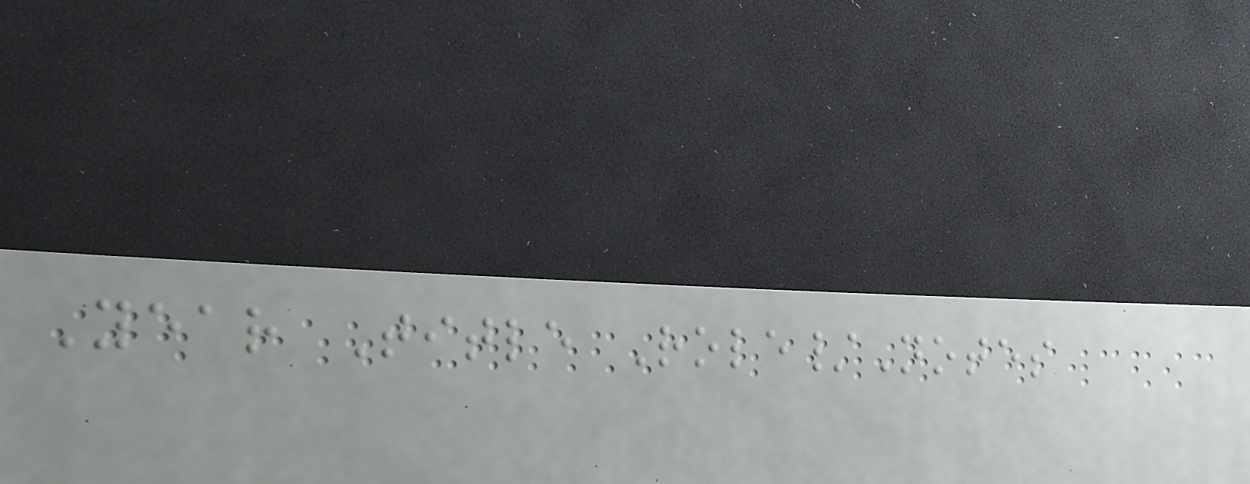Year Title Role/Notes
